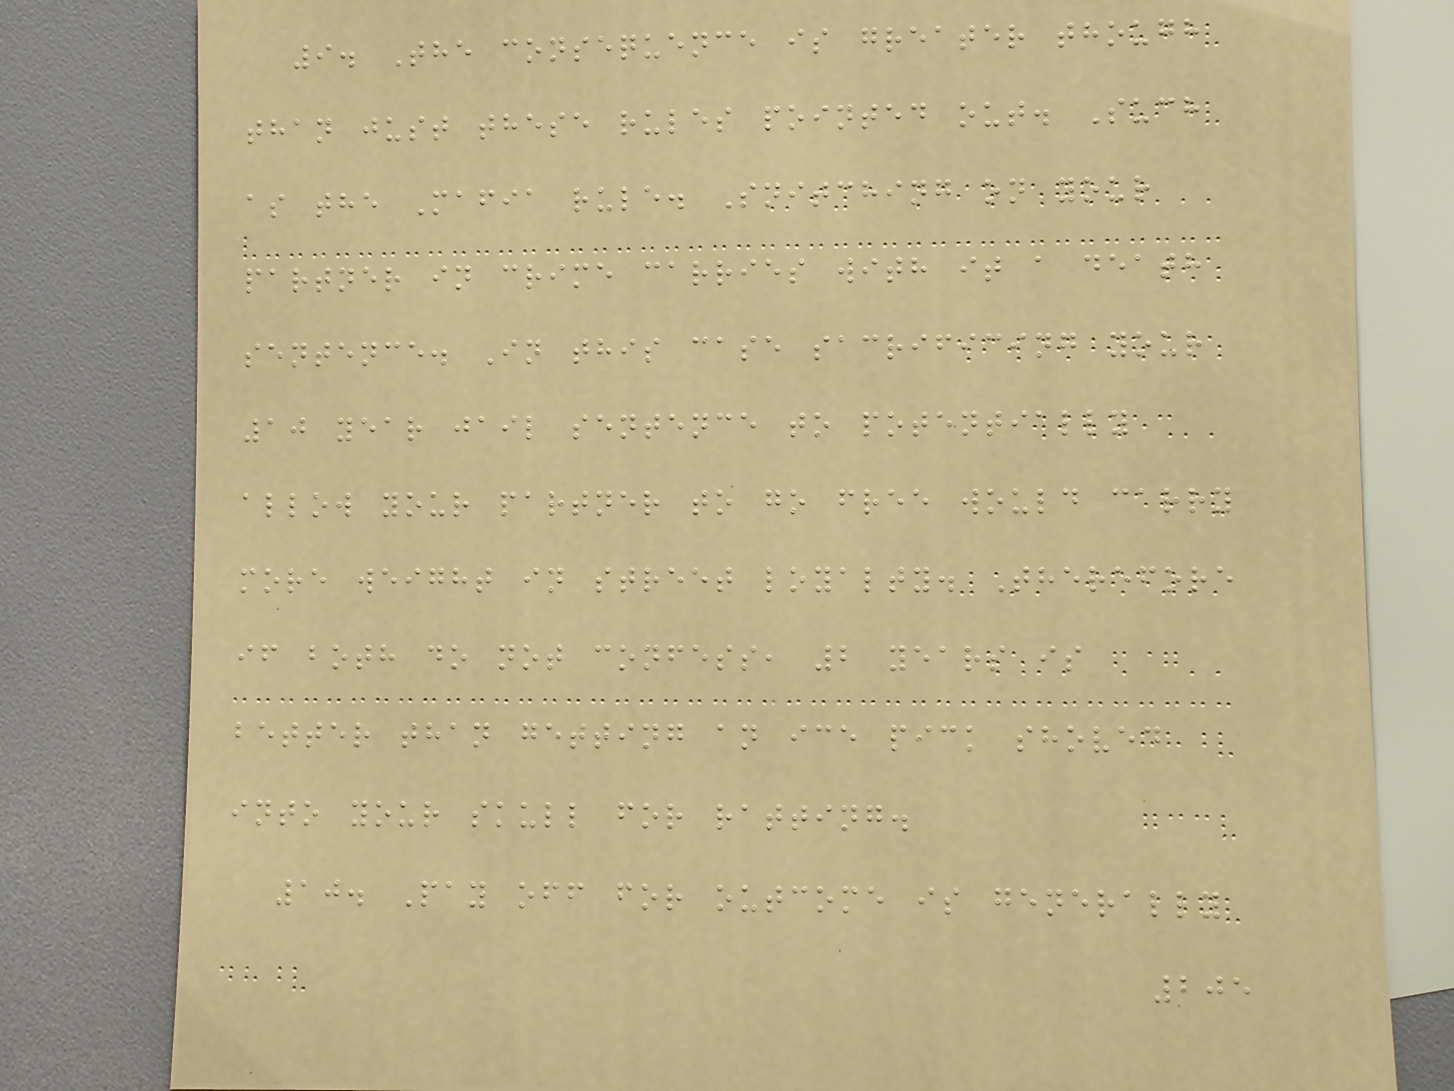9. The consequence is greater though
than just these rules pointed out. Such
as the Mafia rule. Snitching on your
partner in crime carries with it a death
sentence. In this case sacrificing your
10 year jail sentence to potentially
allow your partner to go free would carry
more weight in street loyalty. Therefore
if both do not confess, 2 years is
better than getting an ice pick shoved
into your skull for ratting.
10. Pay off for outcome is generally
205
